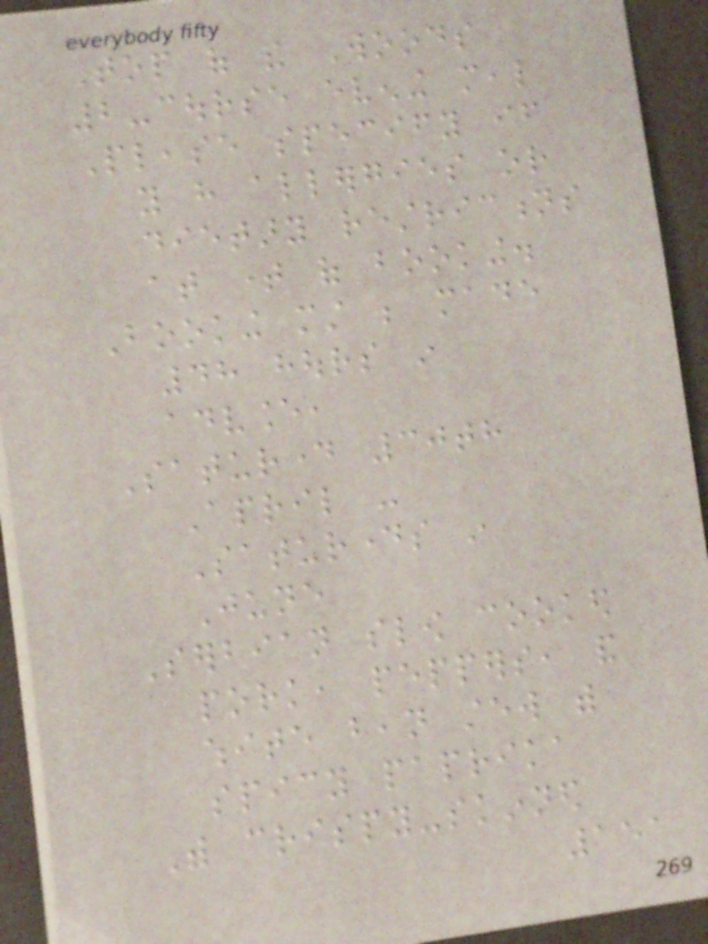Top of the Woods
2-course evening meal
Please specify if
you have allergies or
dietary restrictions
at time of booking.
Booking must be made
48 hours in
advance,
Saturday 30th
April -
Saturdays in
June
Serbian slow cooked
pork, peppers, and
white bean stew with
spicy paprika
With crispy-skinned
151
